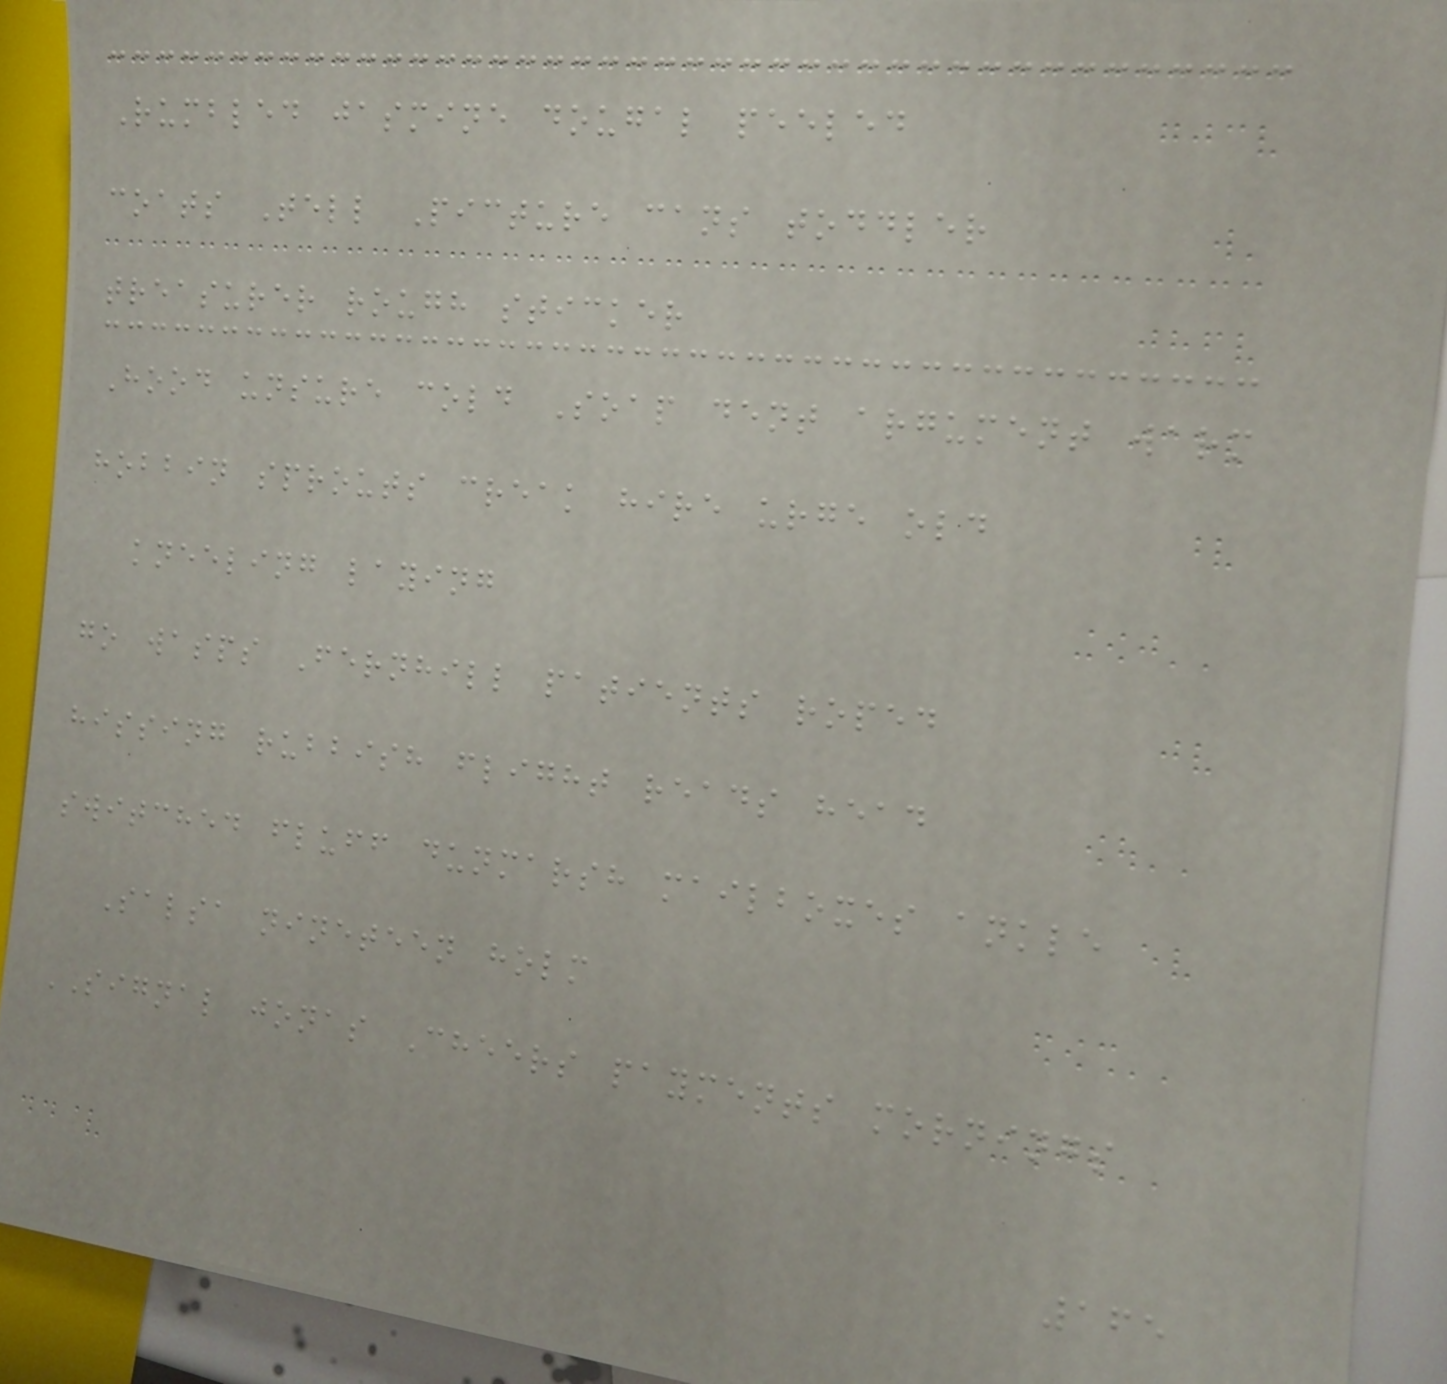Rumbled jasmine dougal peeled
coats Tell Picture cans toddler
treasurer rough sticker
Hood unsure cold Soap dent argument warm
hobbin sprouts creak hire urge old
kneeling laying
go wasps Fernhill patients roped
hissing rubbish flight reads head
switched fluff dunmarsh mailboxes ankle
Salsa nineteen holm
SIGNAL jonas Cheers payments mornings
165
